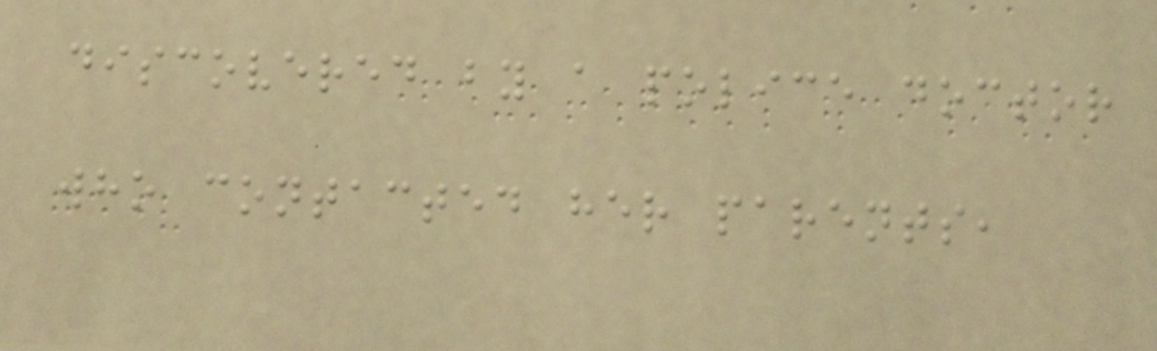discovered by a police doctor
who contacted her parents,
